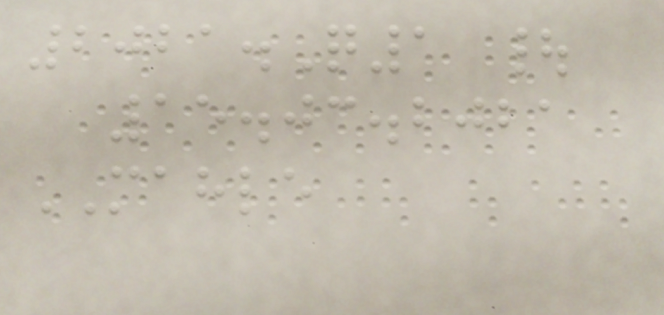2021.Q1 |
15.03.2021
MAHLE
